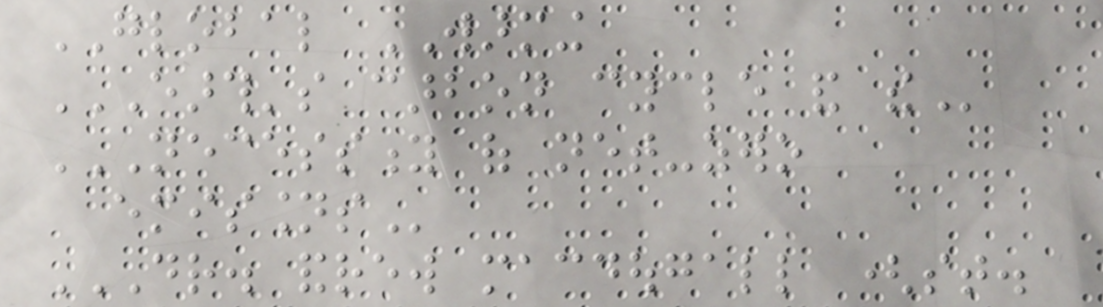GLOBAL WARMING
EARTH'S CARBON CYCLE AND THE
NECESSITY OF NET-ZERO
EMISSIONS
DR. ANDREW MACDOUGALL (ST.
